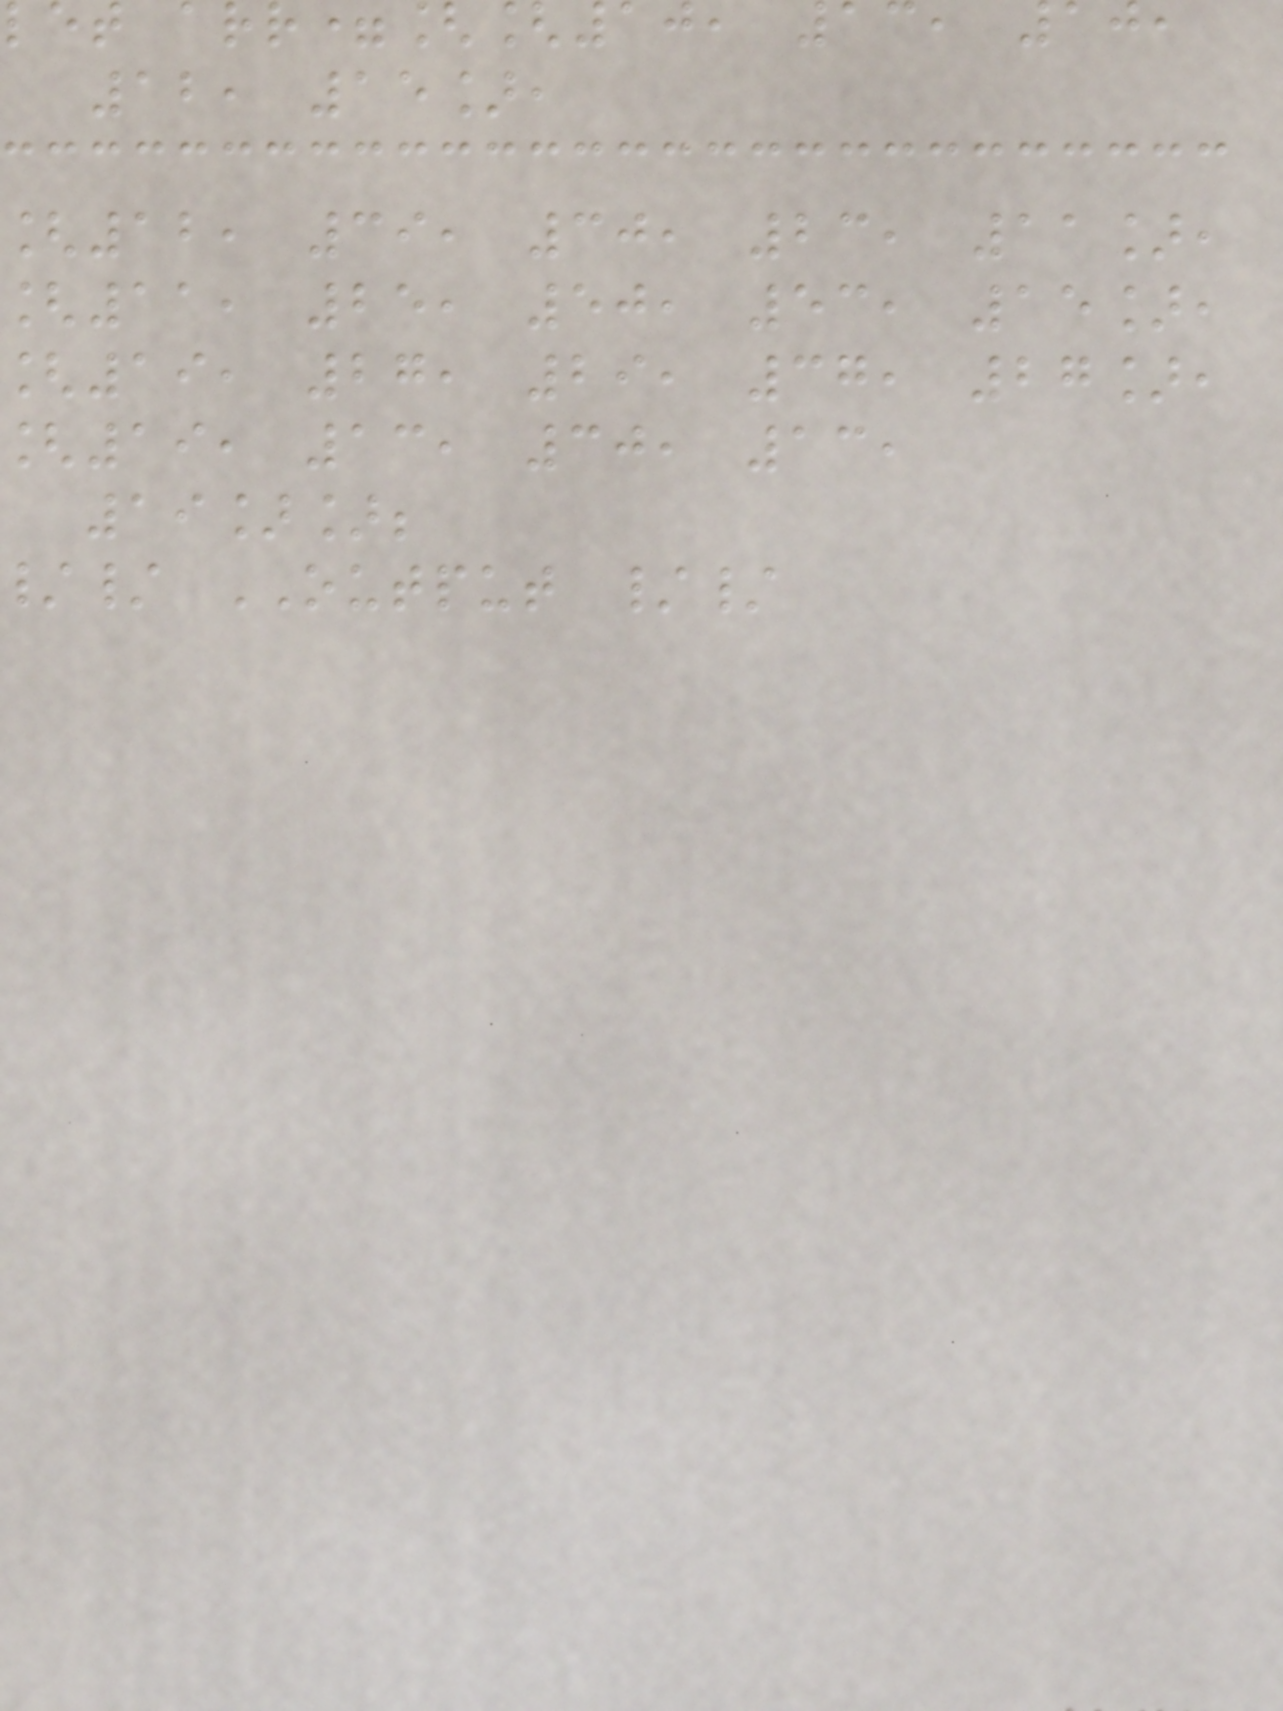let arr=[
12, 15],
[12, 39, 30, 23, 11],
[11, 25, 50, 53, 15],
[19, 27, 29, 37, 27],
[19, 13, 30, 13,
19]];
/ OUTPUT //
